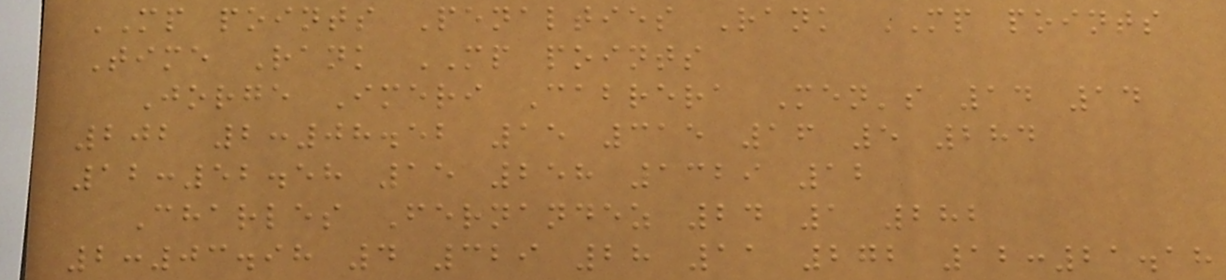MP points Penalties Rank MP points
Time Rank MP points
Jorge Imeri Cabrera Men's 14 14
202 2:08.52 15 315 16 5 284
12:52.58 15 258 1329 12
Charles Fernandez 24 1 282
2:03.98 4 329 28 11 272 12:21.18
